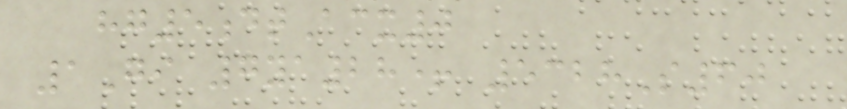hg5dtAcx0
1Gi 7ya28+ 5328S60
